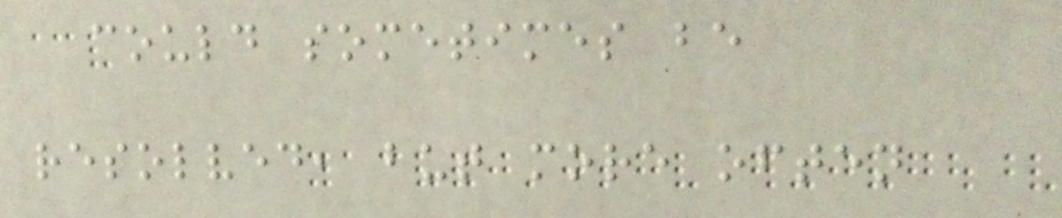could sometimes be
resolved, but more often
